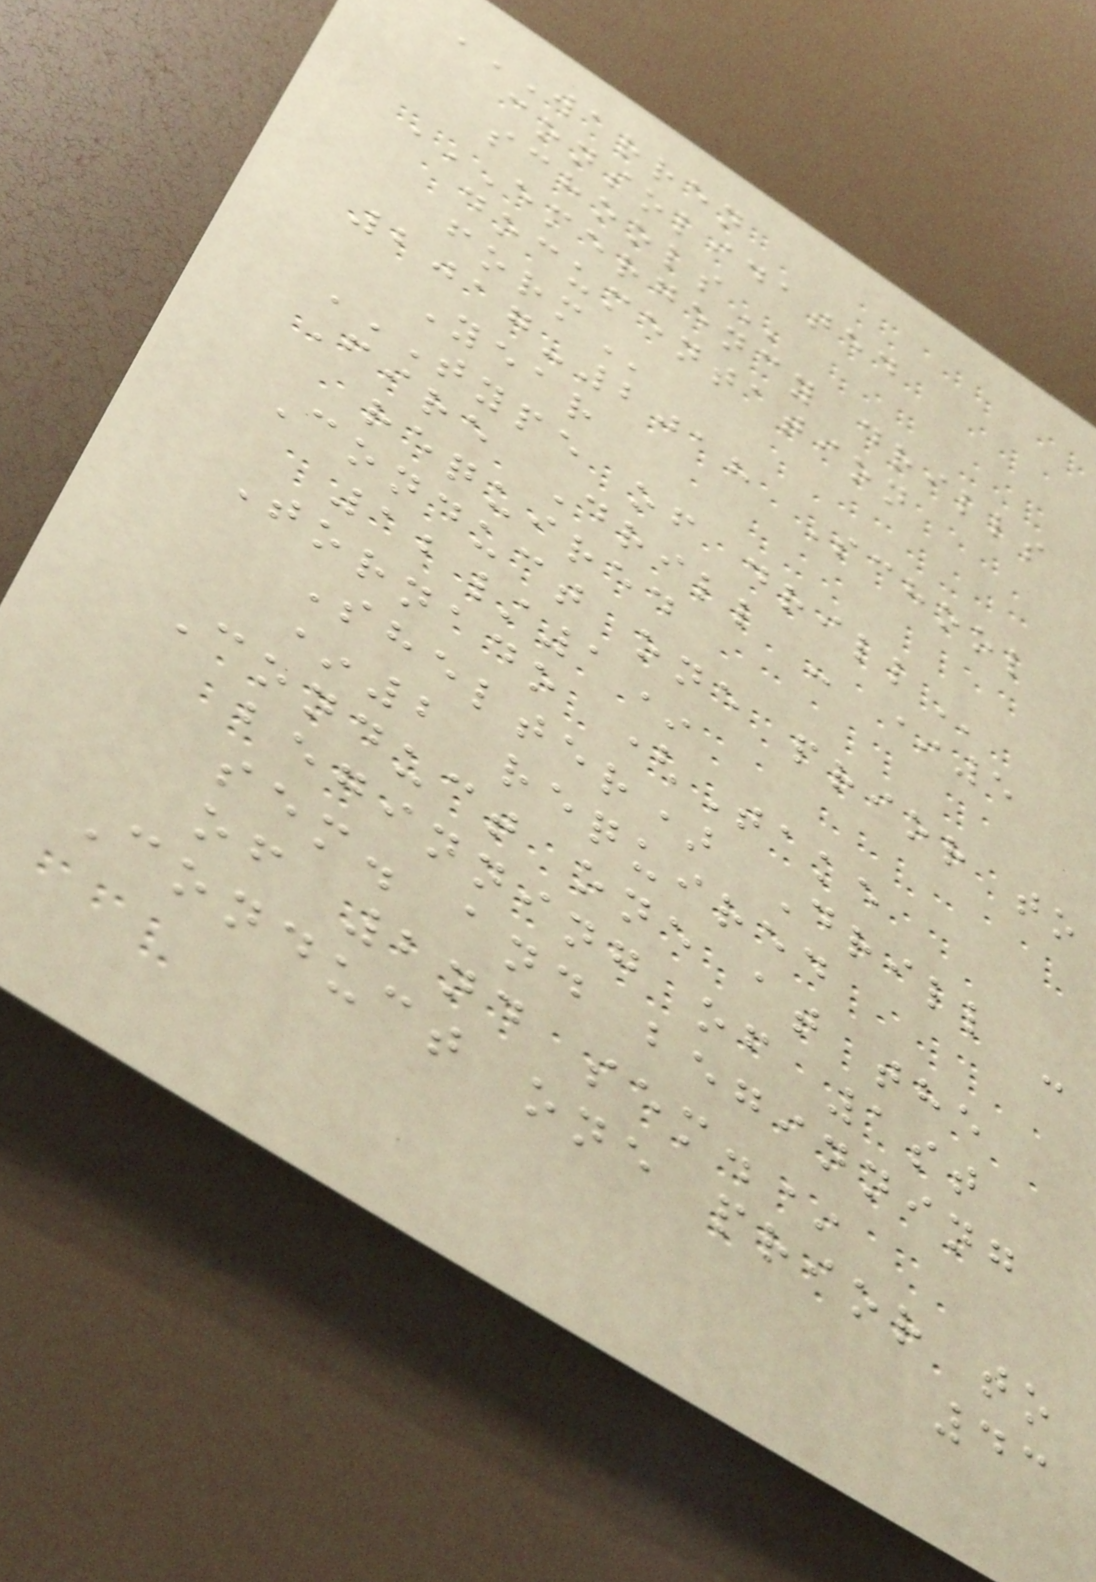WARREN
CONSOLIDATED
SCHOOLS
EMERGENCY DRILLS
DOCUMENTATION
FORM
2017-2018 School
Year
TYPE OF DRILL
Fire Drill - *5
required
Conduct one prior to
12/1*
Tornado (Take
Shelter) Drill -
*2 required
Conduct one at the
beginning of 1st
sem. and beginning
of 2nd sem.*
Conduct one prior to
43
